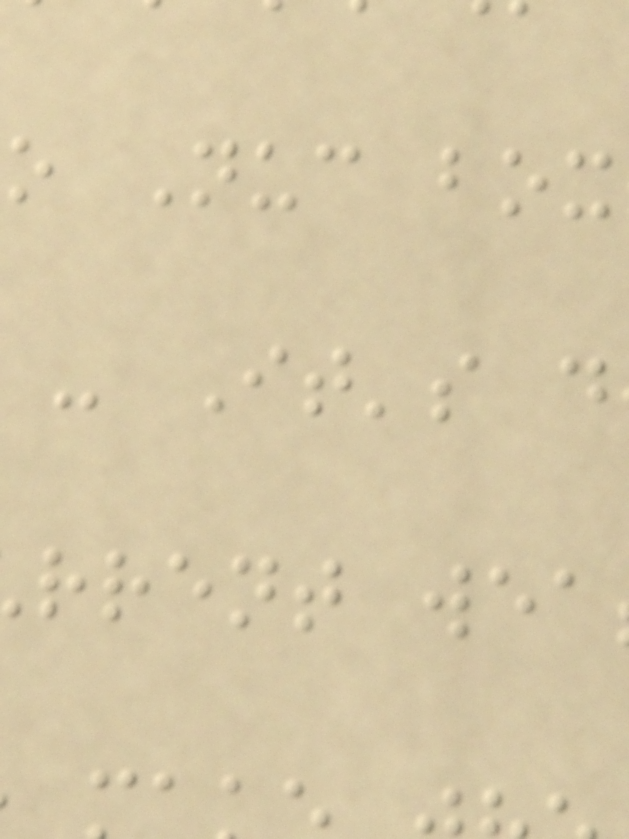o Nuc box
- It's d
rrent wea
